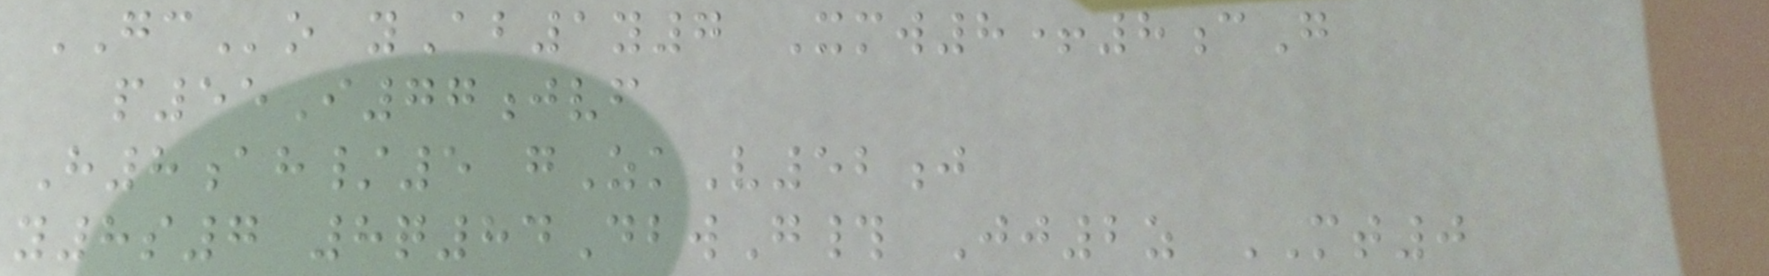GCo yAb1y7 Xmw8+8cG
p55I77jvf
H8ah/5 gZkV52j
y8s7 8q84DbwG# Jj2z MT0
